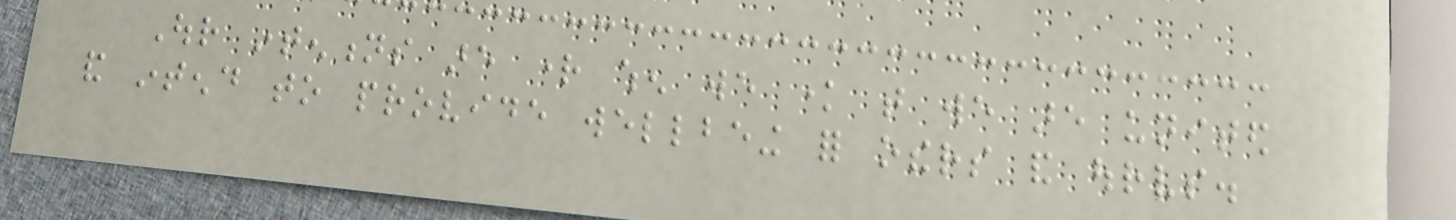Our intentions are right when we know that we are united
and intend to provide wellbeing for others and ourselves.
